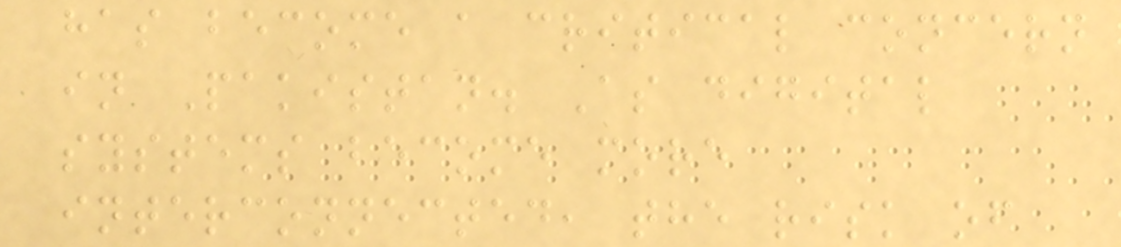has become a critical concern
in Pakistan. As digital
systems become more
interconnected, the risk of
